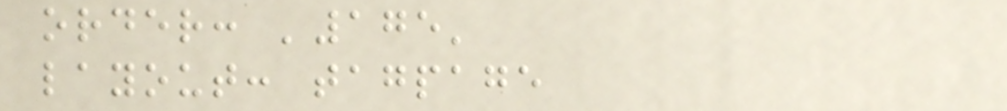order: '175'
layout: tagpage
